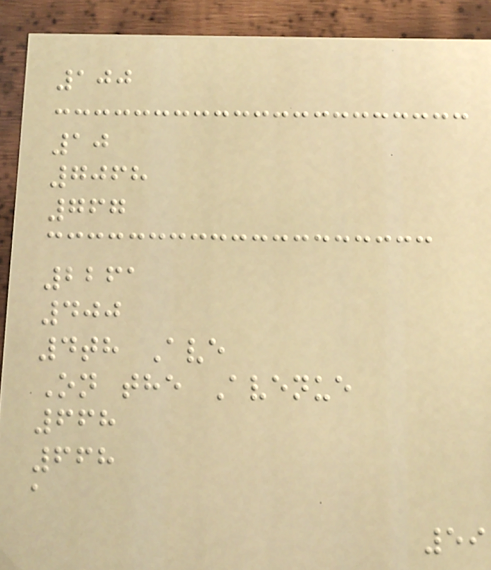100
10
7068
767
2261
400
4th Ave
On the Avenue
668
668
a
59
